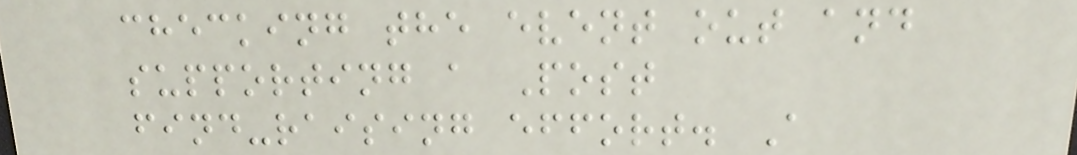checking the event out and
supporting a Post
find-raising effort. A
